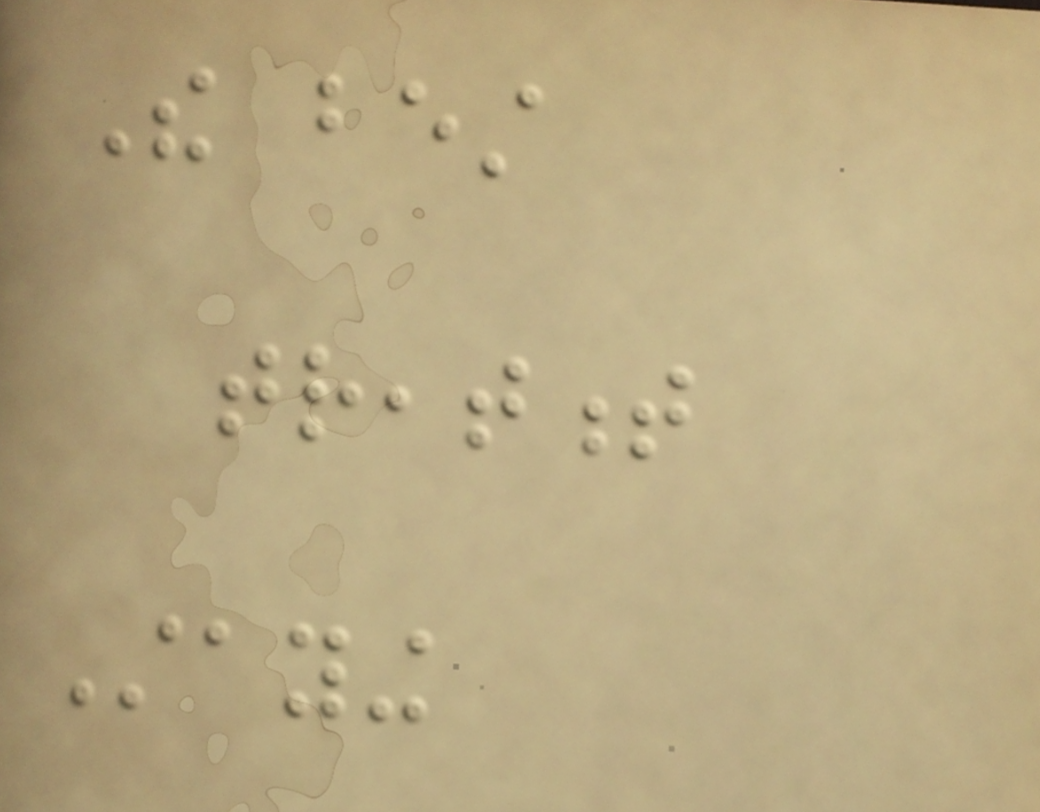The best
treatment
Staying
